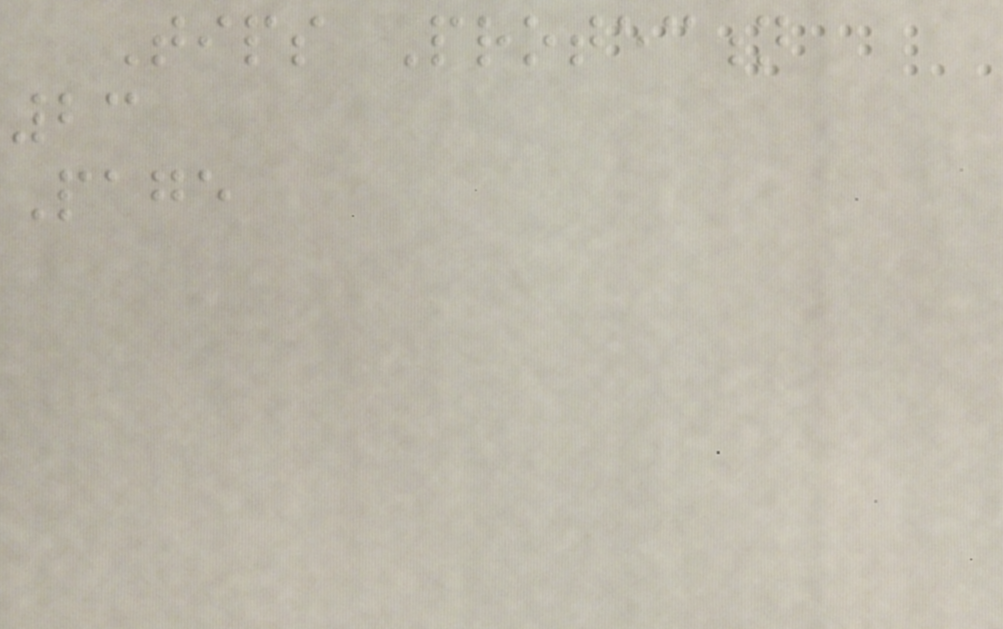Tips Protection
23
Page
